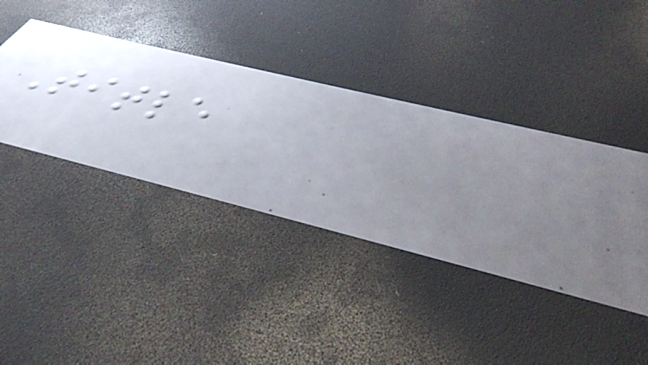Title
